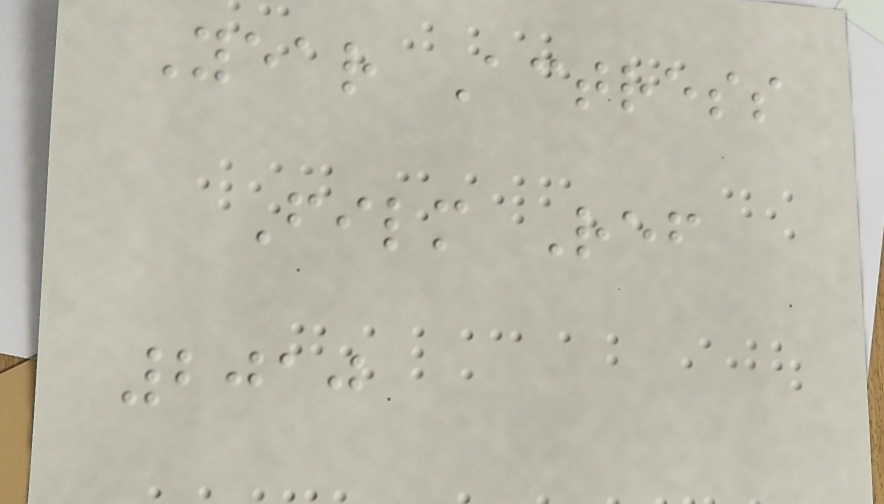Year Actress
Film Ref
2010
